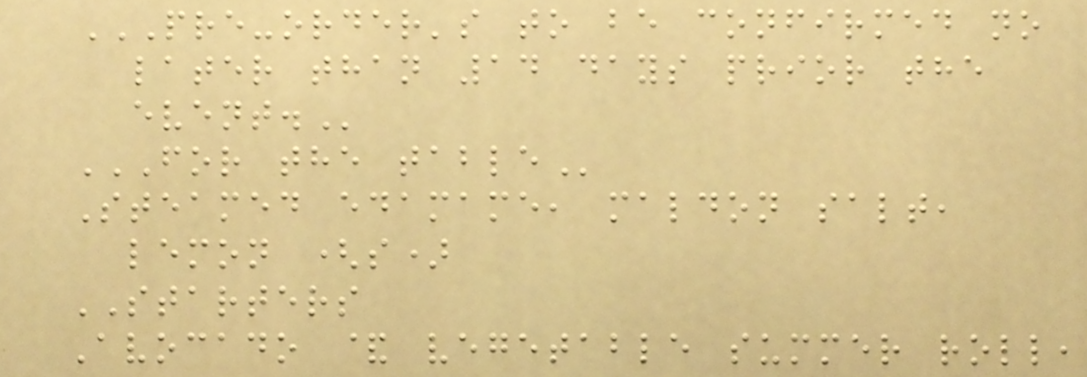PRE-ORDER'S TO BE CONFIRMED NO
LATER THAN 14 DAYS PRIOR THE
EVENT.
FOR THE TABLE
Steamed edamame, maldon salt,
lemon (s)
STARTERS
Avocado & vegetable summer roll,
